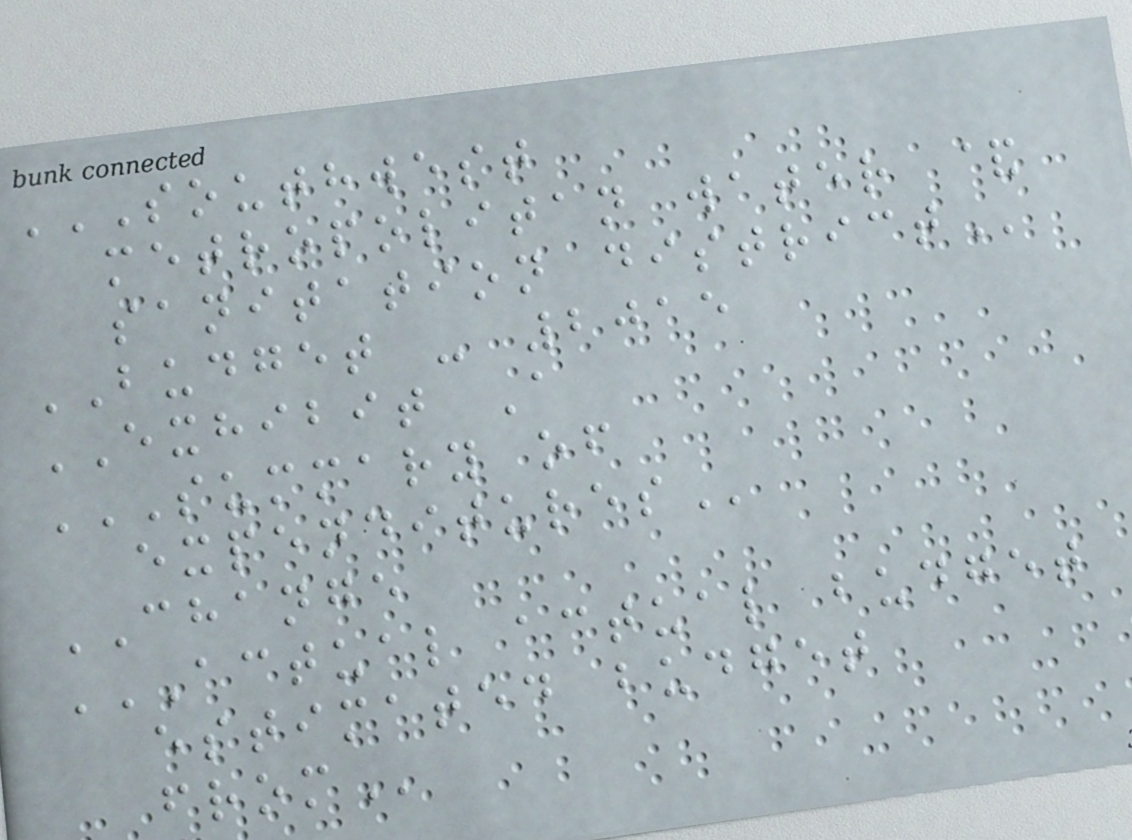SOUTHWEST
METROPOLITAN WATER &
SANITATION DISTRICT
BUDGET - 2015
EXHIBIT A
SUMMARY OF
EXPENDITURES
CHANGE
ACTUAL ACTUAL BUDGET
ESTIMATED BUDGET
FROM
